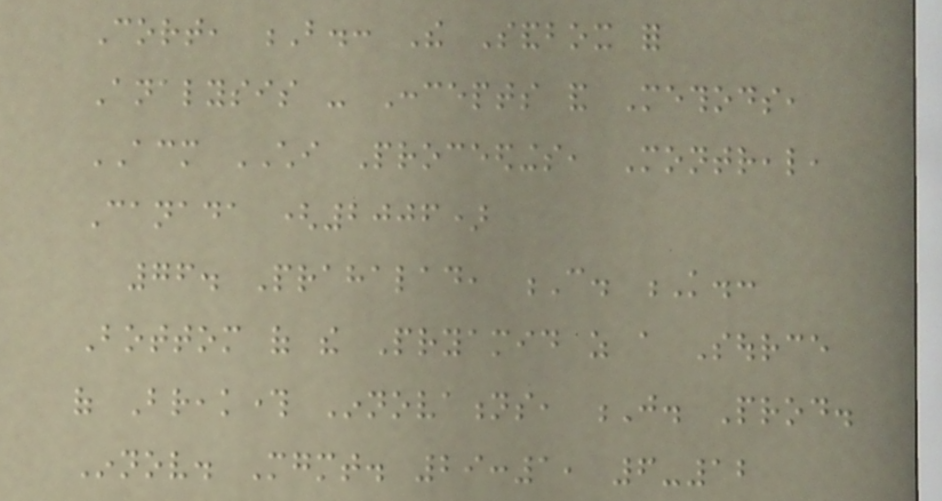Cort, B.: The Sandbox for
Analysis - Concepts and Methods,
ACM CHI Proceedings, Montreal,
Canada (2006)
76. Prahalad, C. K.:
Bottom of the Pryamid as a Source
of Breakthrough Innovations, J. Prod.
Innov. Mgmt. 29:1, 6-12
